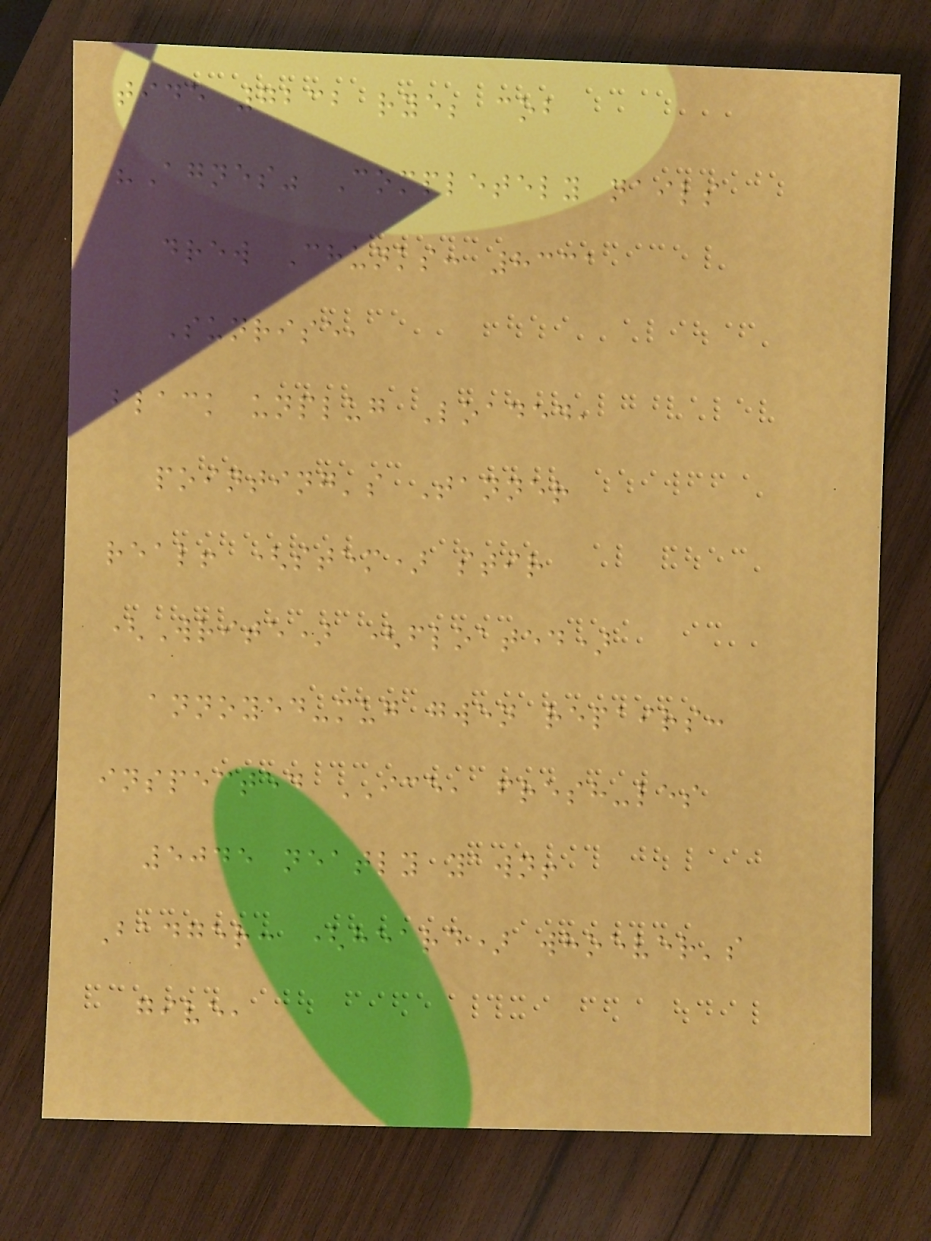tide 7232 rye; cob
"Agnes" Completely nails
drew Chunks: 8331
Sunrise,
black unplug Loaded,
pointing's Tanner
real! (stem) stir
(Write) (floated)
annoyed-mug gwen repairs:
inspected ICE, fresh-les
5045 neatly yawn!
Badger: (heard) whoever's
give,
